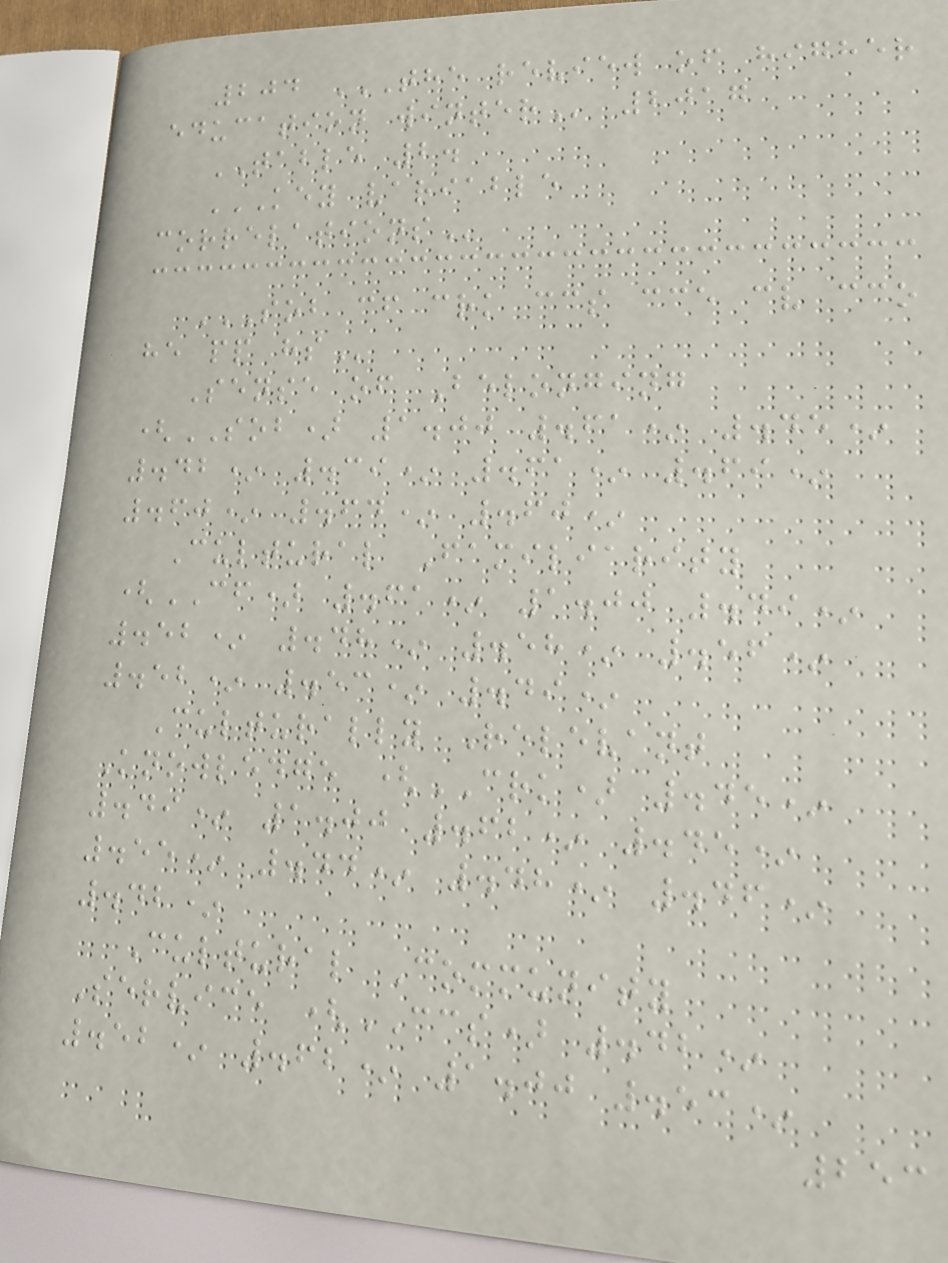204 THE REVIEW OF HIGHER
EDUCATION WINTER 2017
TABLE 2.
KEY VARIABLE
CORRELATIONS
SOB CF CRK CCS CCE CV CCO
HE PP HS
Sense of Belonging
(SOB) 1.00 .61* .45*
.42* .39* .61* .69*
.60* .64* .60*
Cultural Familiarity
(CF) .61* 1.00 .49*
.52* .48* .58* .56*
.52* .53* .49*
Culturally Relevant
Knowledge (CRK) .45*
.49* 1.00 .62* .45*
.55* .44* .48* .46*
.42*
Cultural Community
Service (CCS) .42*
.52* .62* 1.00 .53*
253
